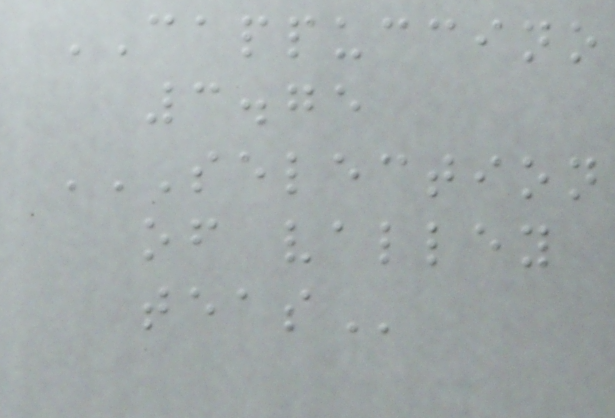CAPPUCCINO
3.75
SELECTION
OF VALLEY
TEAS
